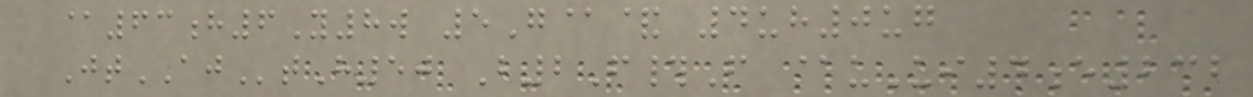@63h6Y8w 5G@& 4uh0ug
JtAJtH50 B2F#F @uUi4e232
